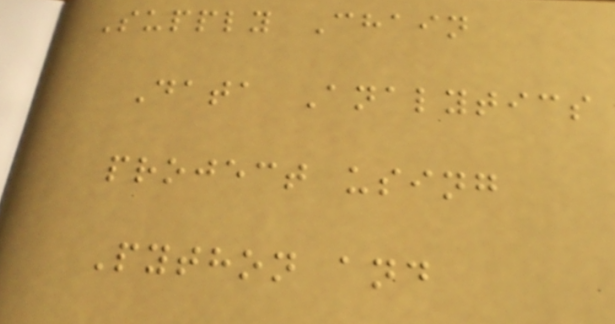Supply Chain
Data Analytics
project using
Python and
